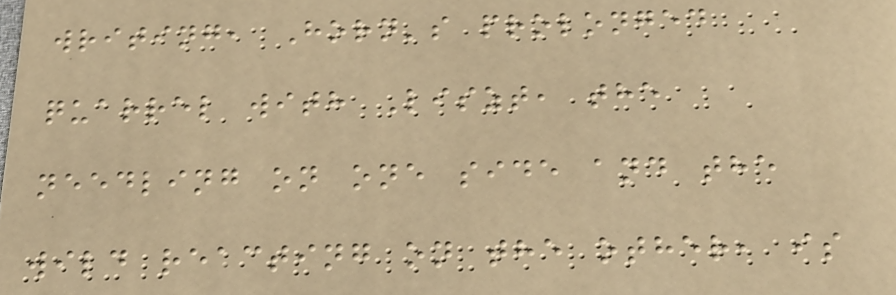writing, Horn's prolonged
quarrel with Liszt, the
needling on one side and the
wild reacting on the other, is
